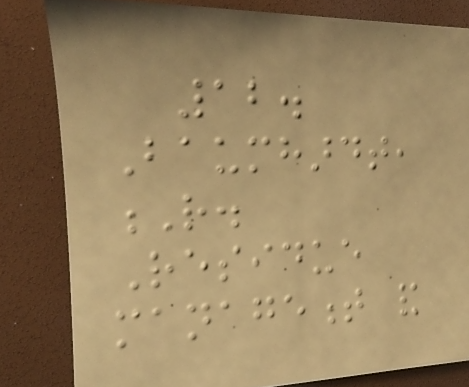12.
Baumhardt,
R.
Residue
management and
